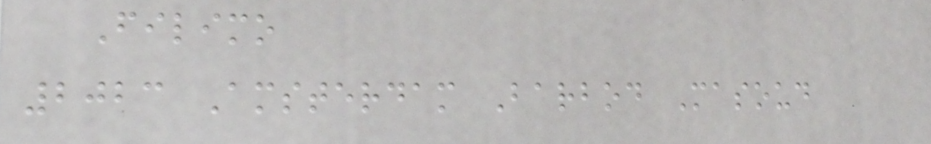Filimo
2023 Amsterdam Barbod Masoud
